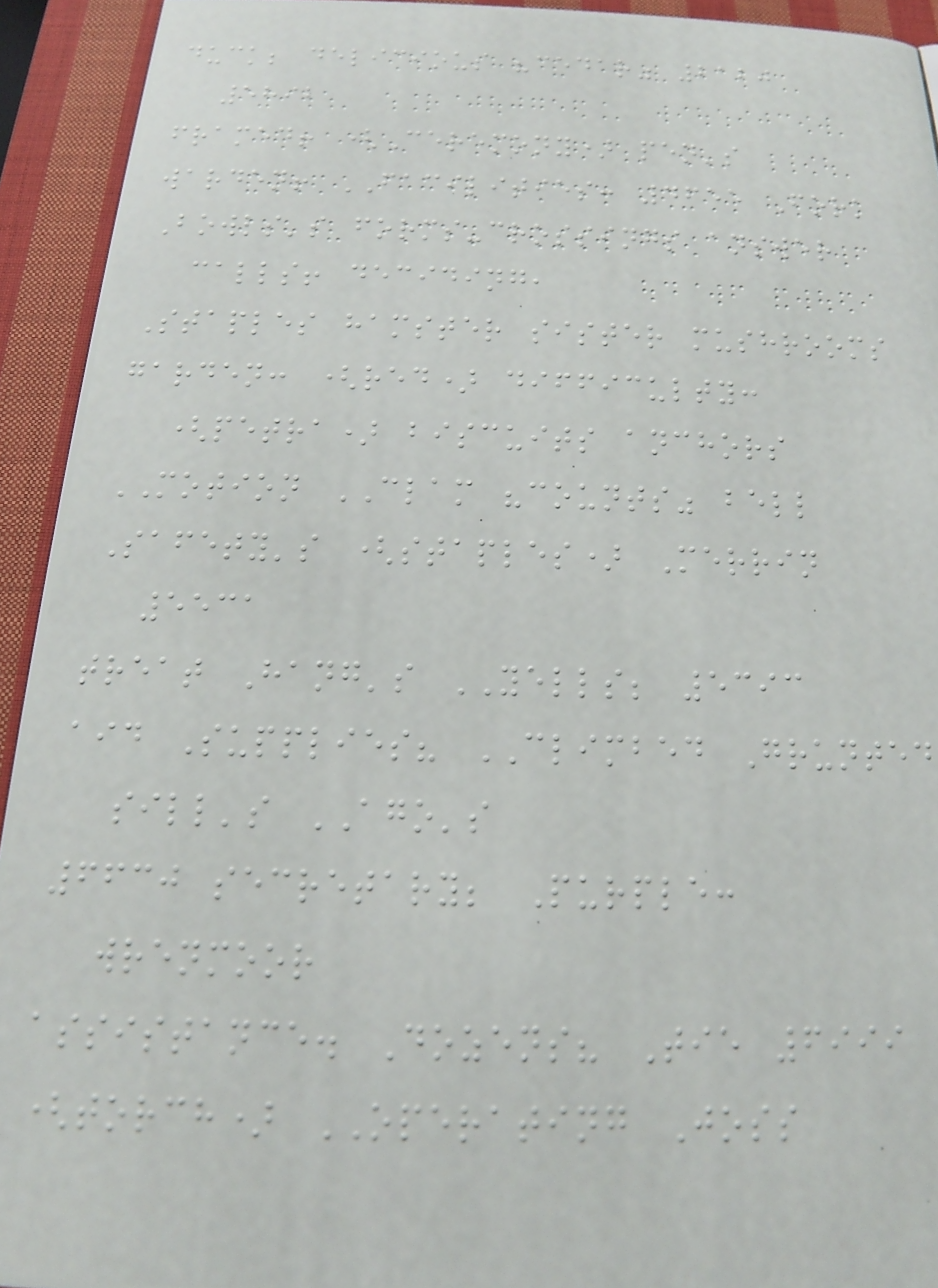duck; delicious "cedar" 2120
5892
framed! (Ceremony) pen's
warden! FACILITIES: 4655 Fork
Bowls's forms-crossings answer
calls! deciding,
Staples hamster sister mushrooms
garden: (red) difficulty:
(petra) biscuits anchors
MOTION CLAM "counts" bell
Safety's (staples) Merrin
5531
treat Hang's YELLS; 5393
aid Supplies? CLIMBED Grunted
sill's AGO's
6630 secretary; Purple:
wrenmoor
assistance. Dozens? Tie 6999
(torch) OPERATING Joss
